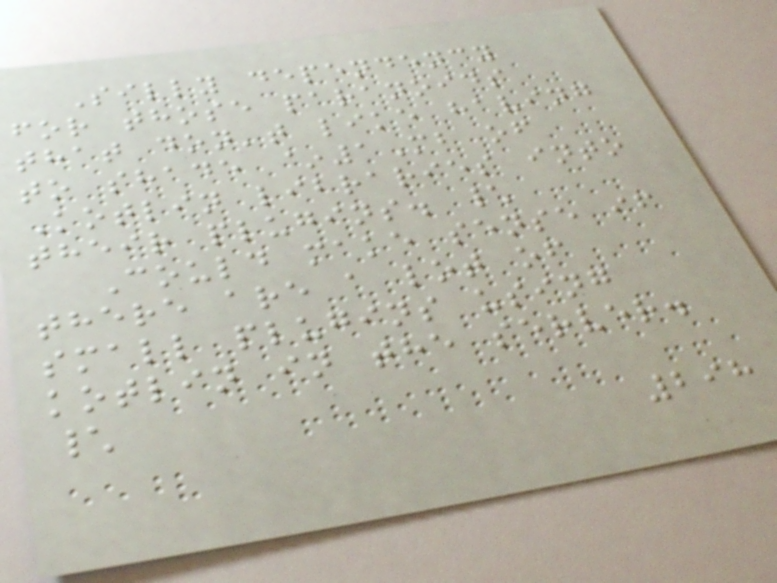Silly dependency
for those paranoids
that don't like having
to shade ~1Mb of
Kotlin libraries into
their plugins. \
Could make sense if
there are a lot of
small plugins using
kotlin in the server.
\
298
